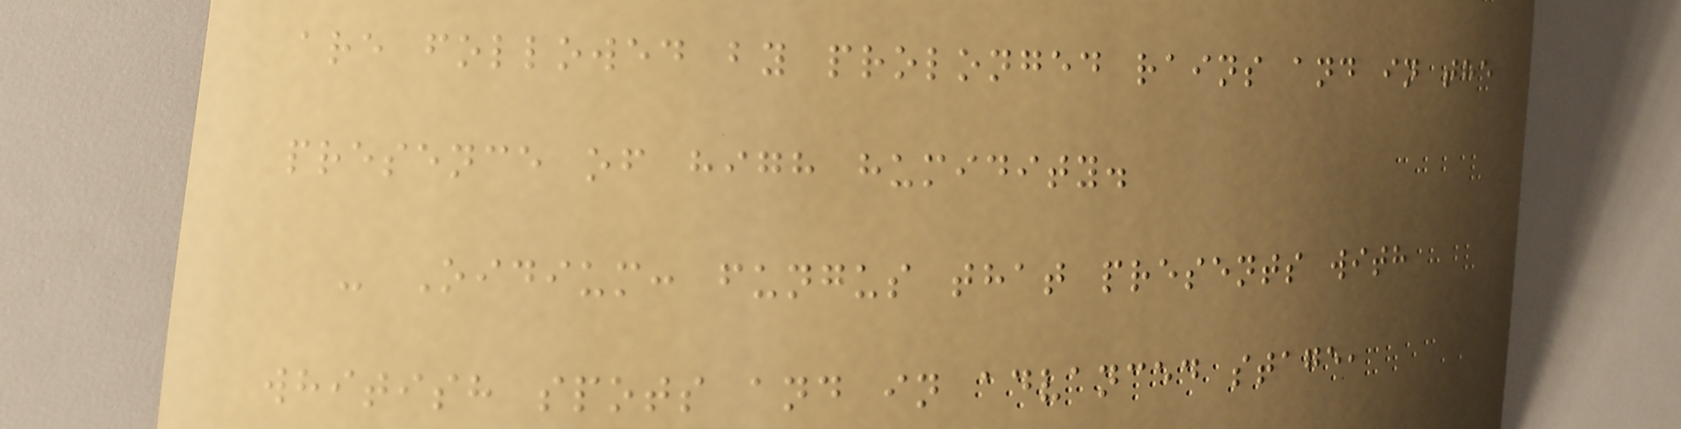are followed by prolonged rains and in the
presence of high humidity.
- Oidium: fungus that presents with
whitish spots and in advanced stage,
